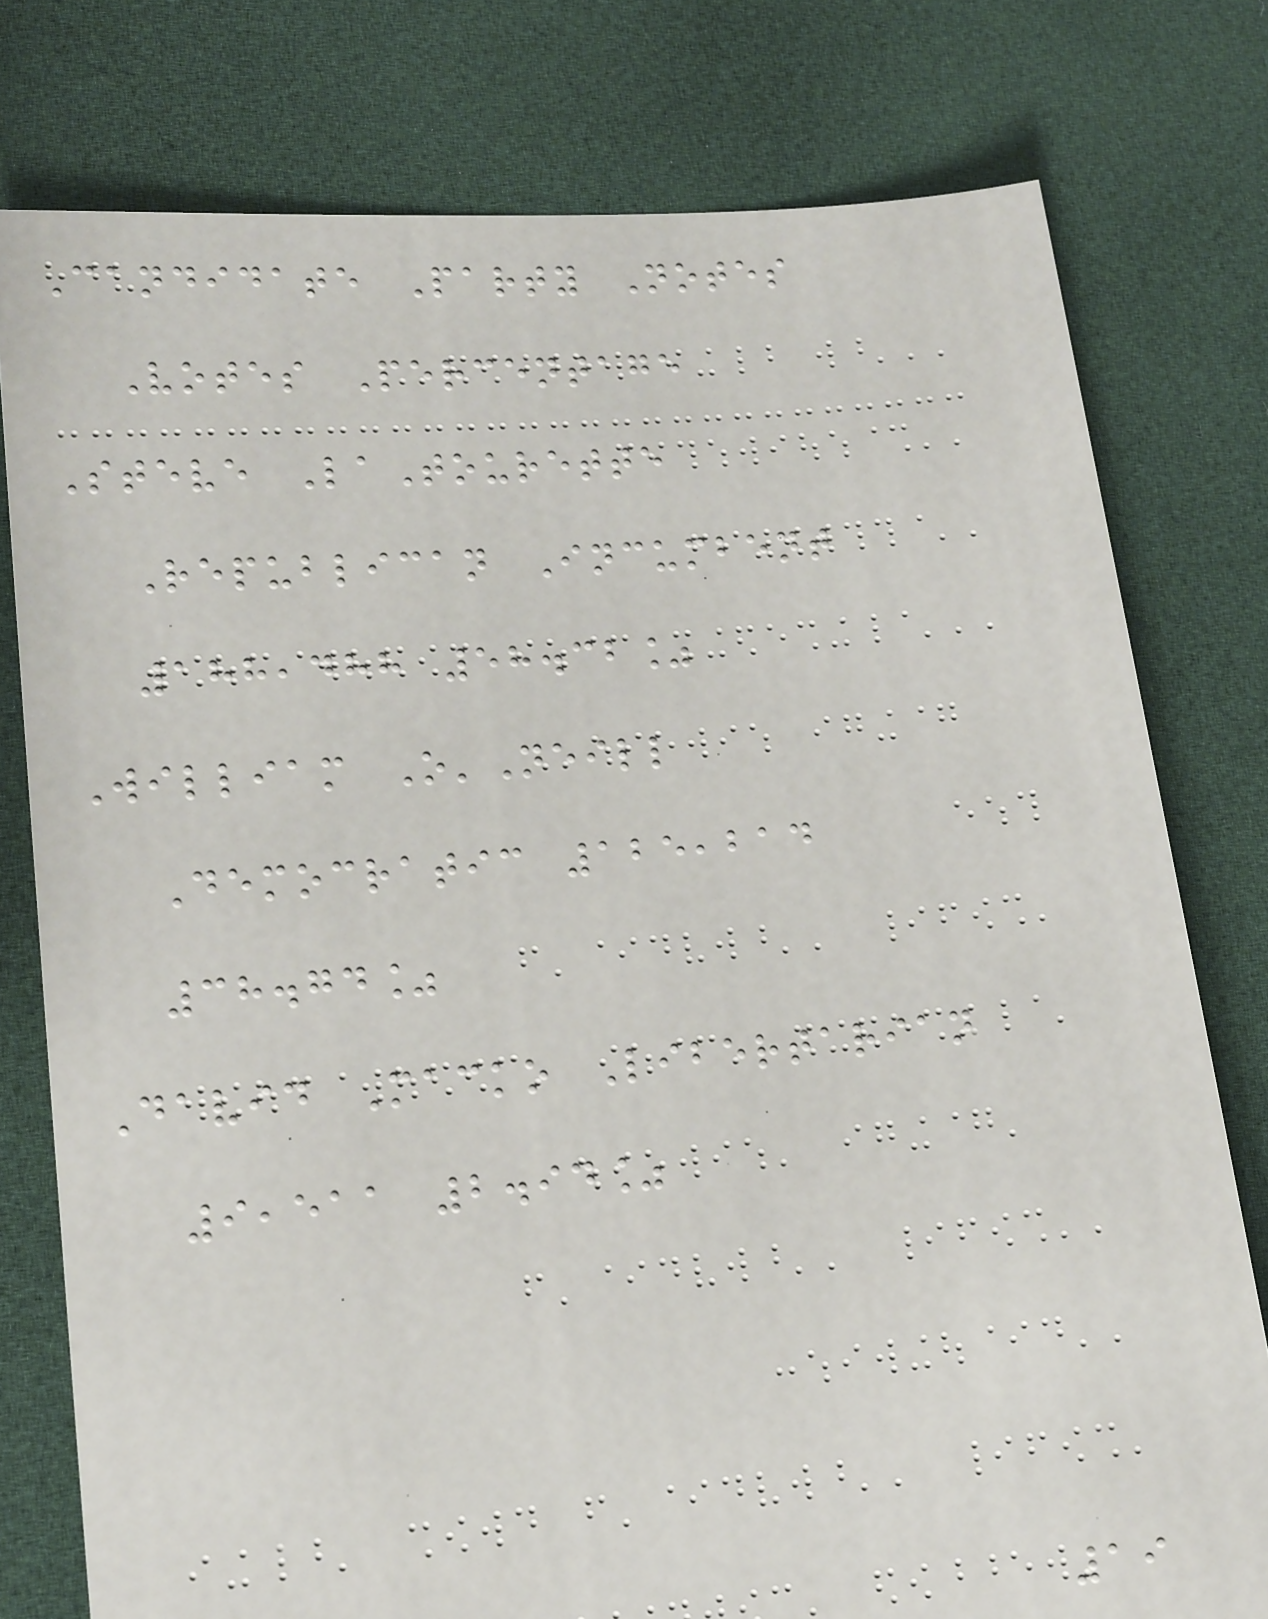Candidate Party Notes
Votes Percentage
Steve LaTourette
Republican Incumbent
188,488 58.32%
William O'Neill
Democratic 125,214
38.74%
David Macko Libertarian
9,511 2.94%
19
